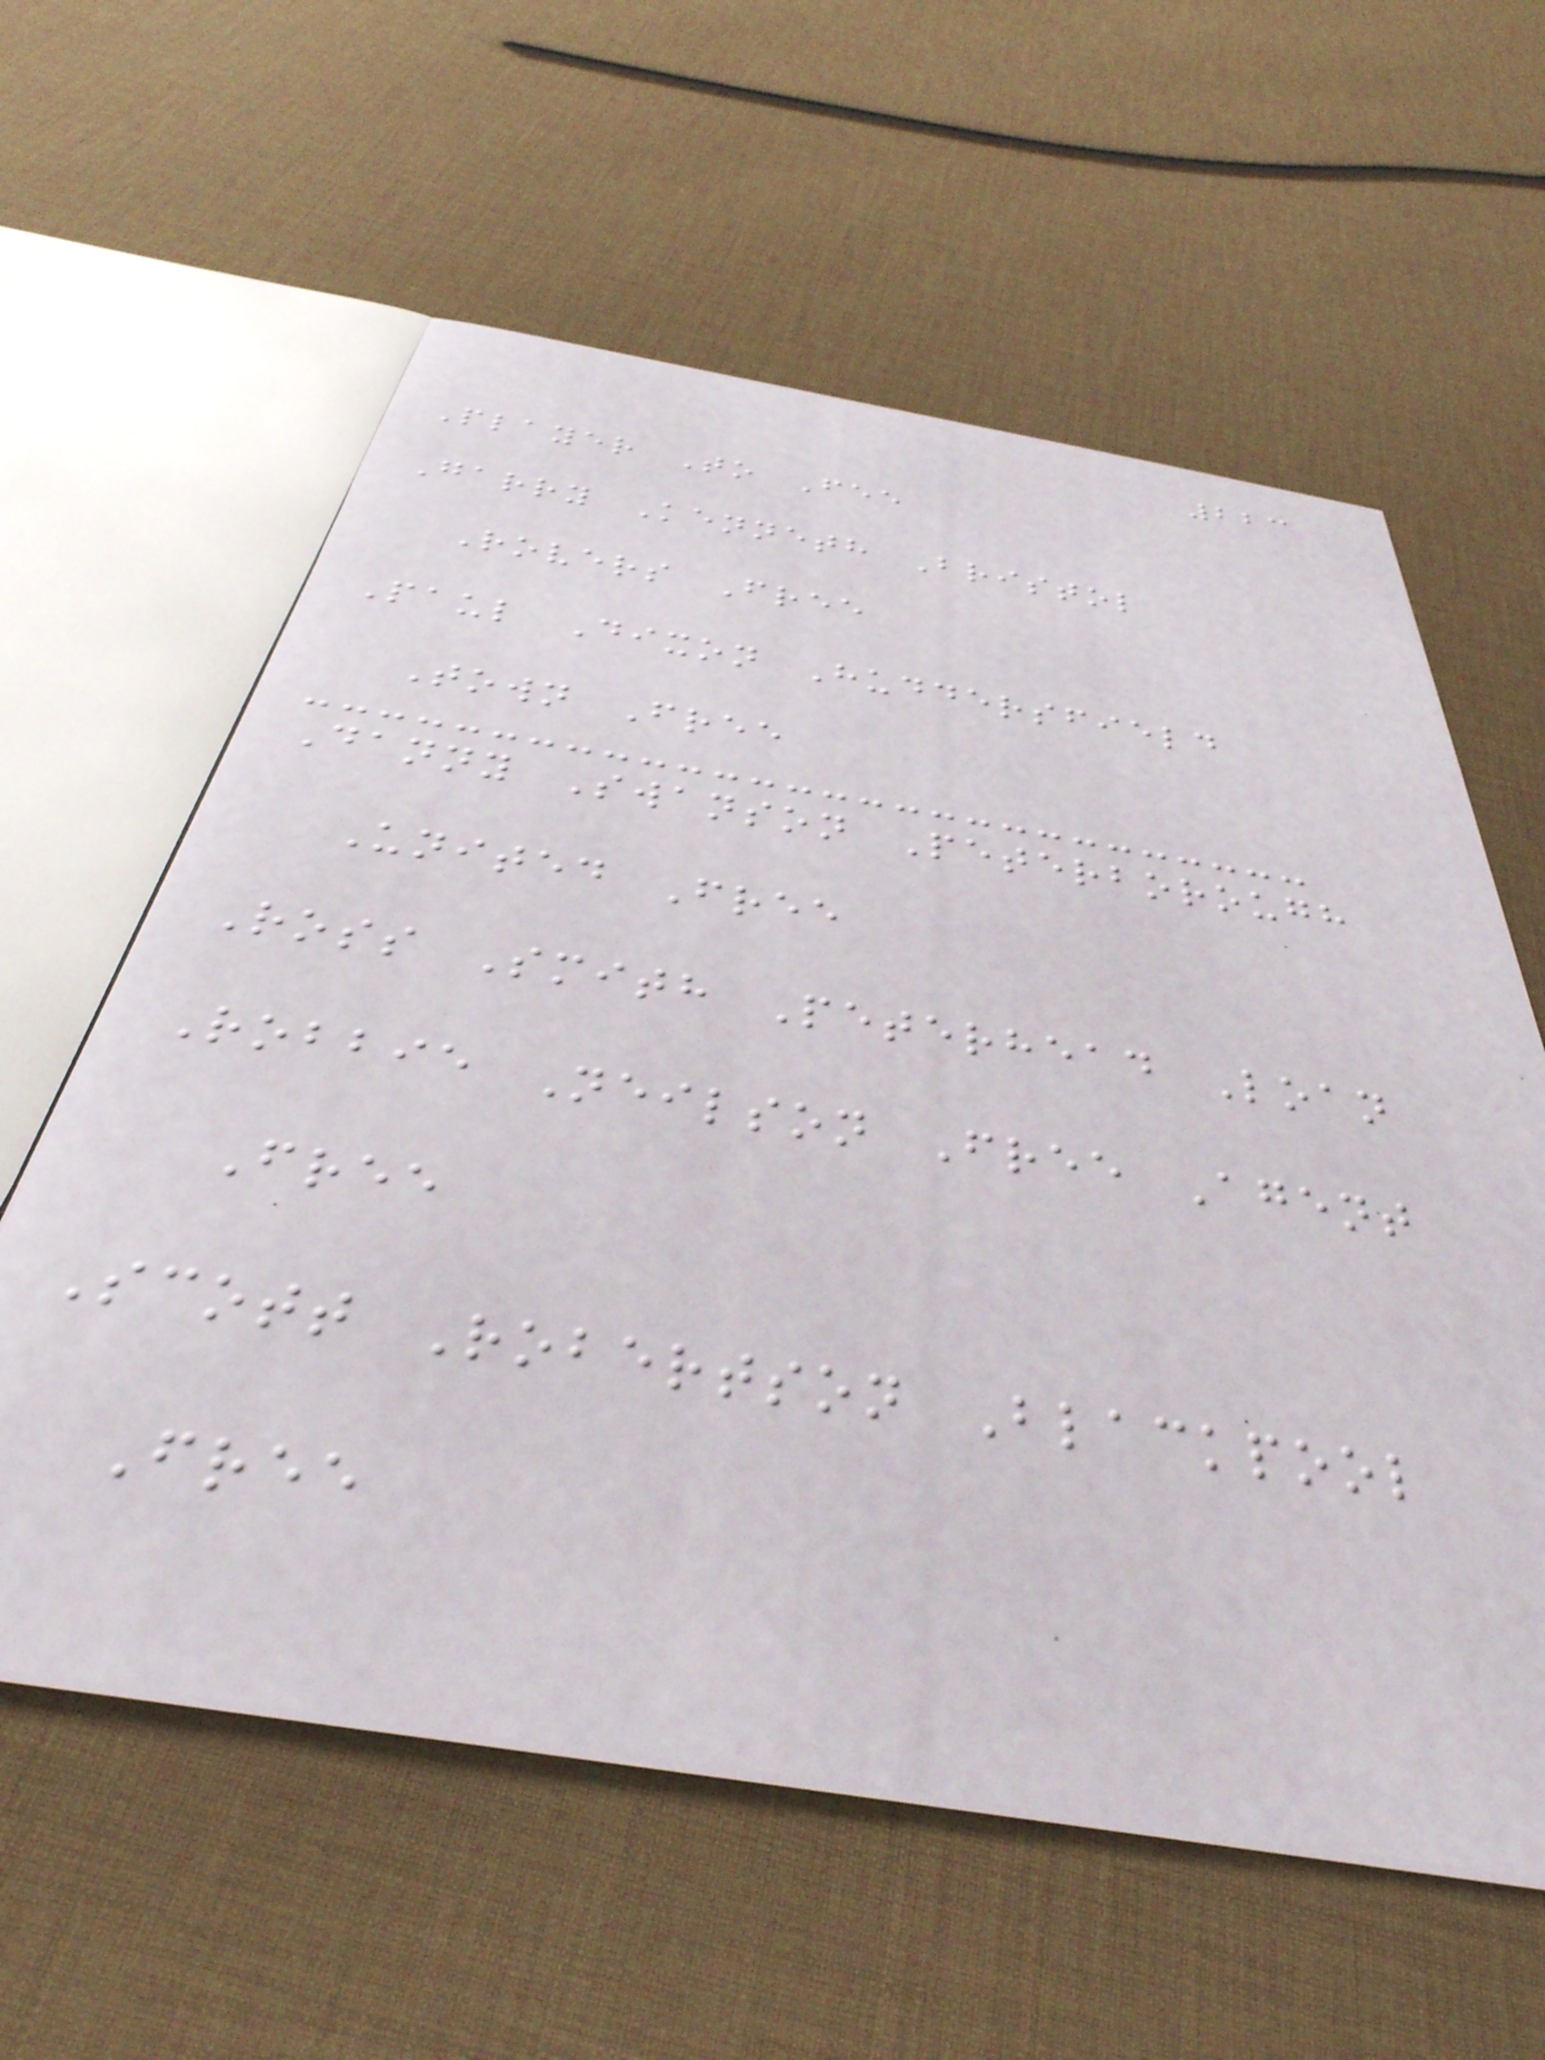223
Player To Fee
Garry Kenneth Bristol
Rovers Free
Paul Dixon Huddersfield
Town Free
Danny Swanson Peterborough
United Free
Ross Smith Peterhead Loan
Robbie Neilson Free Agent
Free
Scott Robertson Blackpool
Free
